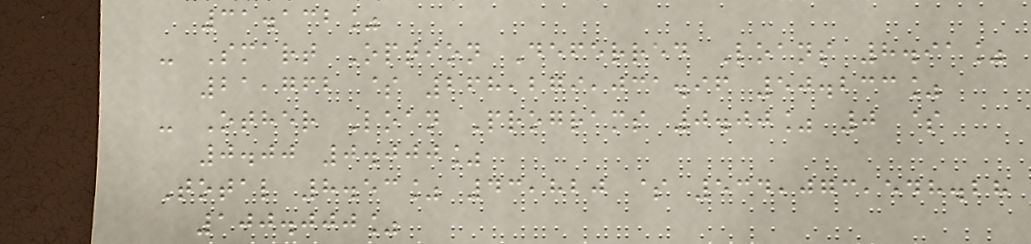31.132%
- Smart Option Deferred Loans 8.91%
21,762 $ 268,279,031.96 50.233%
- Other Loan Programs 0.00% 0 $
0.00 0.000%
Total 8.53% 43,820 $ 534,073,548.28
100.000%
